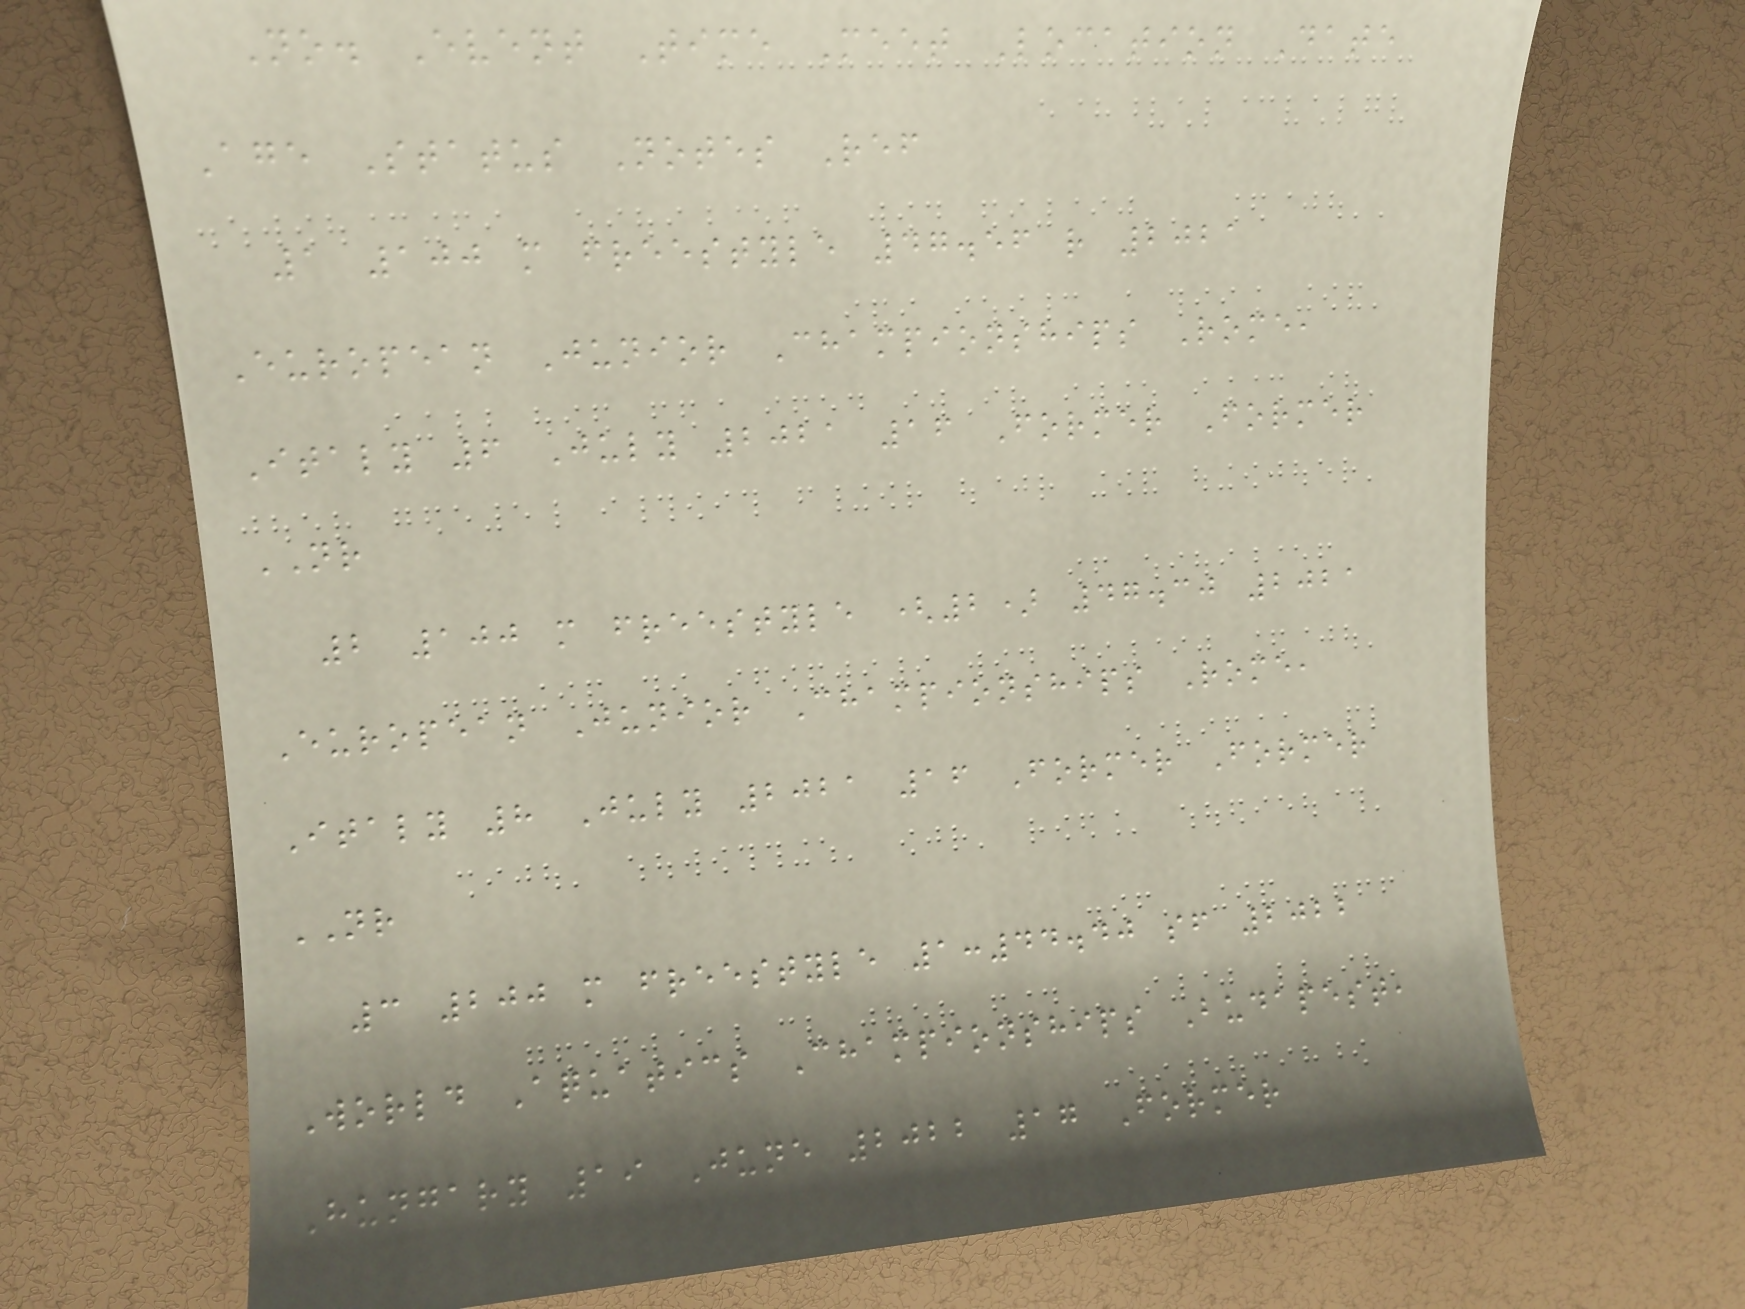No. Event Time Meet Location Date
Age Status Notes Ref
1 100 m freestyle 47.56 r 2021
European Junior Championships Rome,
Italy 6 July 2021 16 Former Former
NR
2 100 m freestyle (2) 47.30 2021
European Junior Championships Rome,
Italy 8 July 2021 16 Former Former
NR
3 200 m freestyle 1:44.40 sf 2022
World Aquatics Championships Budapest,
Hungary 19 June 2022 17 Former
